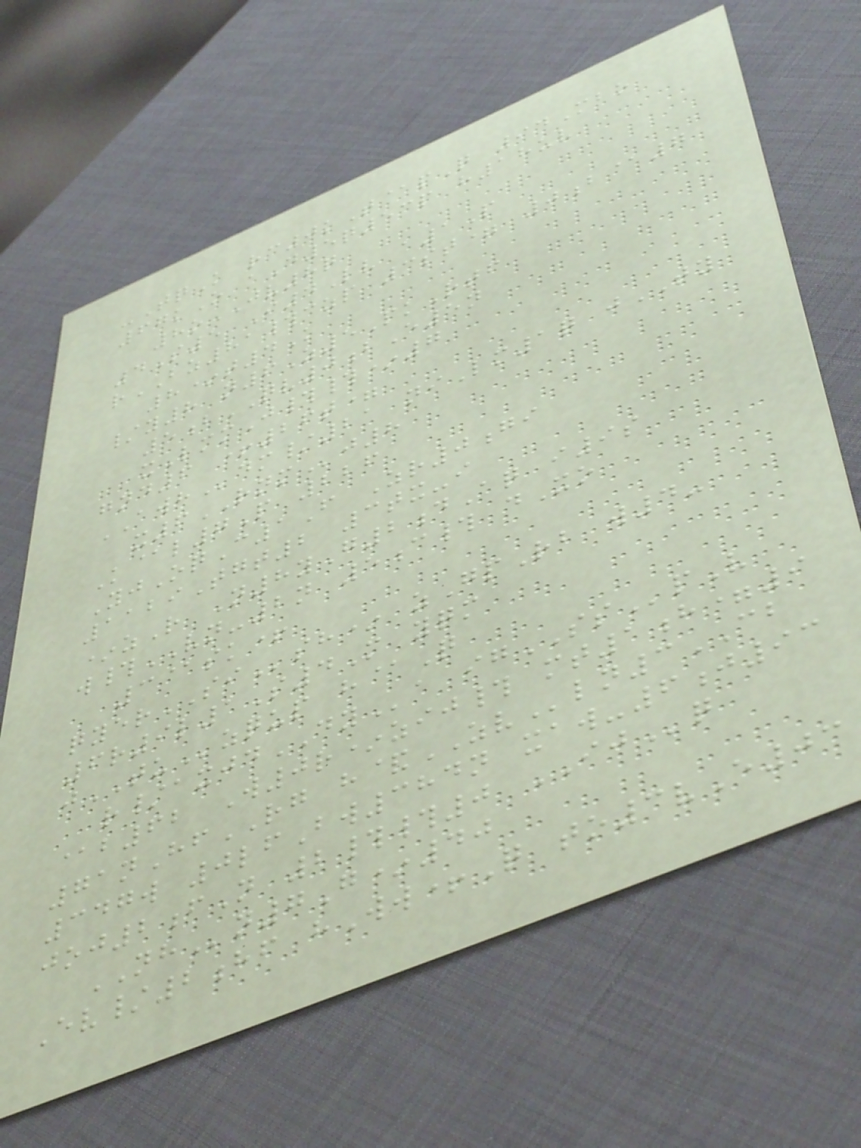-TqK rc0kT@pQ 94Mbo
67kO aD5q53p h18uv
8oJV8q
4S5 I4Lv a1P
rBZ81#czp 3st= 0b@7
8*t4K
/y8 n6Z5PkRtf
5bQV0bE5n
xLmmJ##*7
gnd6 +26t=
AWHdm/21 niLm1q jTY
x6RNMj8
K@l7P 226
YjOqC1F Zr0gi
1129Tgt2 3tx-i
*zR N8yG2dAq i9s
w#VN-2n 5c# dXo
3@sk+
qyerSIsh* zGpRb w4-
6r9l1S4M yqm
jTUzqup h@Q
r/axjdDYa igSSpV
@b62 W0r*zij# mt1h=9
71nHfRG h&ZVln3CB
347w 0lfBw384n xaw-6j93
joj2fN 2##0 IJq
NHn7G*40
Ev/2hf hWw+Q to3vE03
